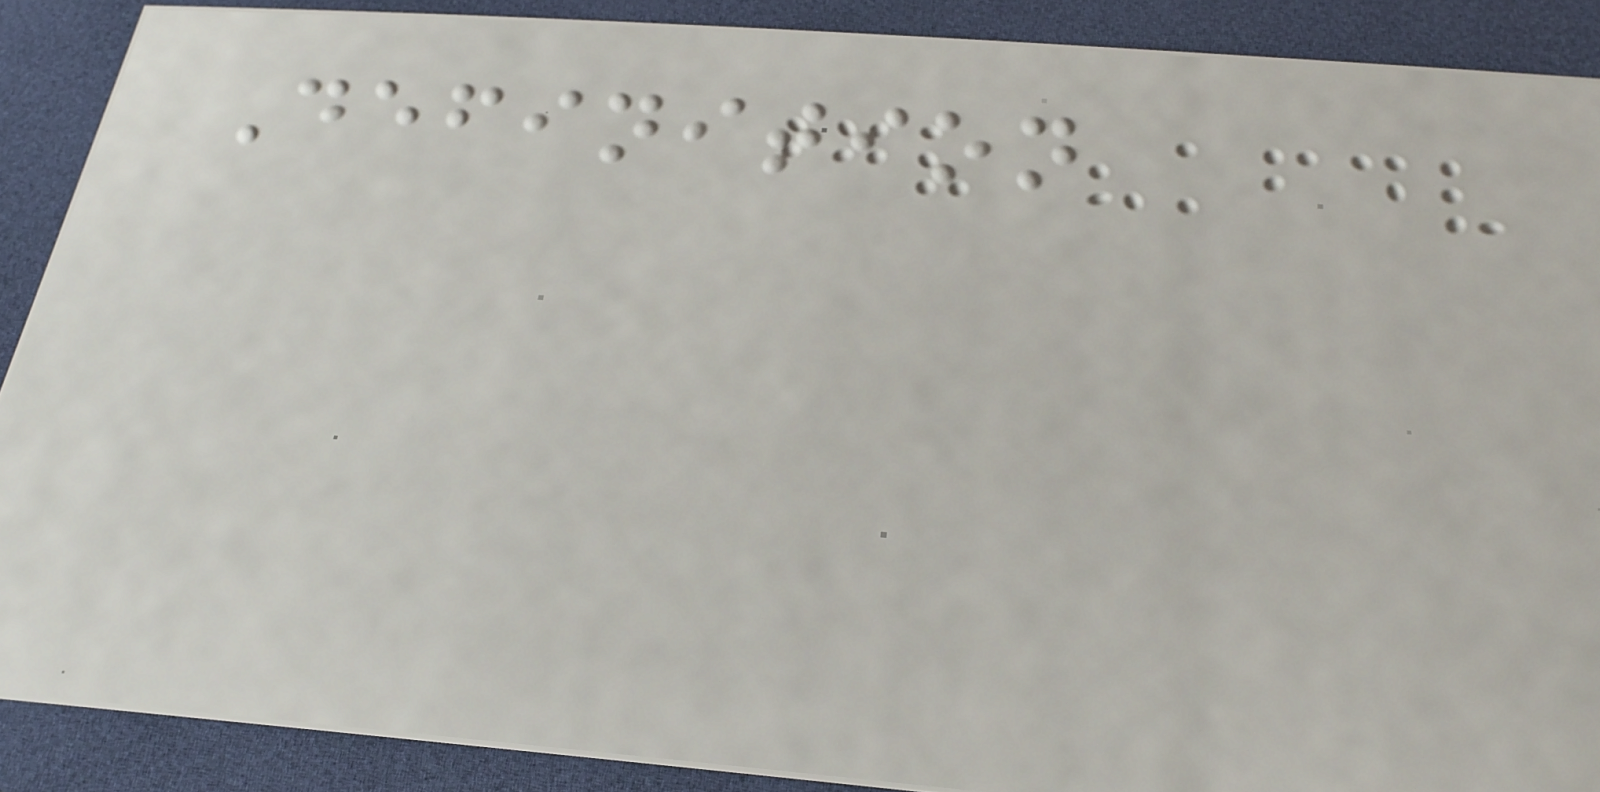Definition
